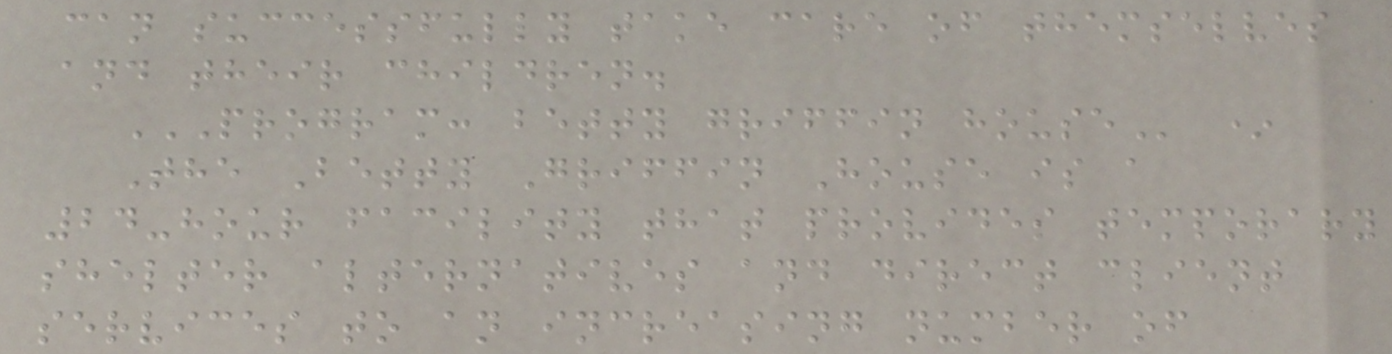can successfully take care of themselves
and their children.
PROGRAM: BETTY GRIFFIN HOUSE *
The Betty Griffin House is a
24-hour facility that provides temporary
shelter alternatives and direct client
services to an increasing number of
